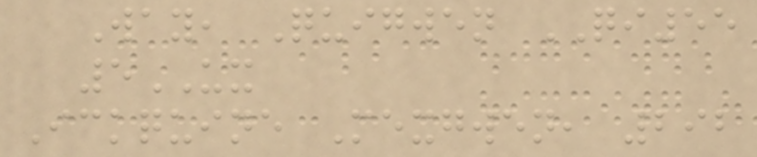Way, Quigwen QI55
5UX
Ickquine Mexgwen, 292
